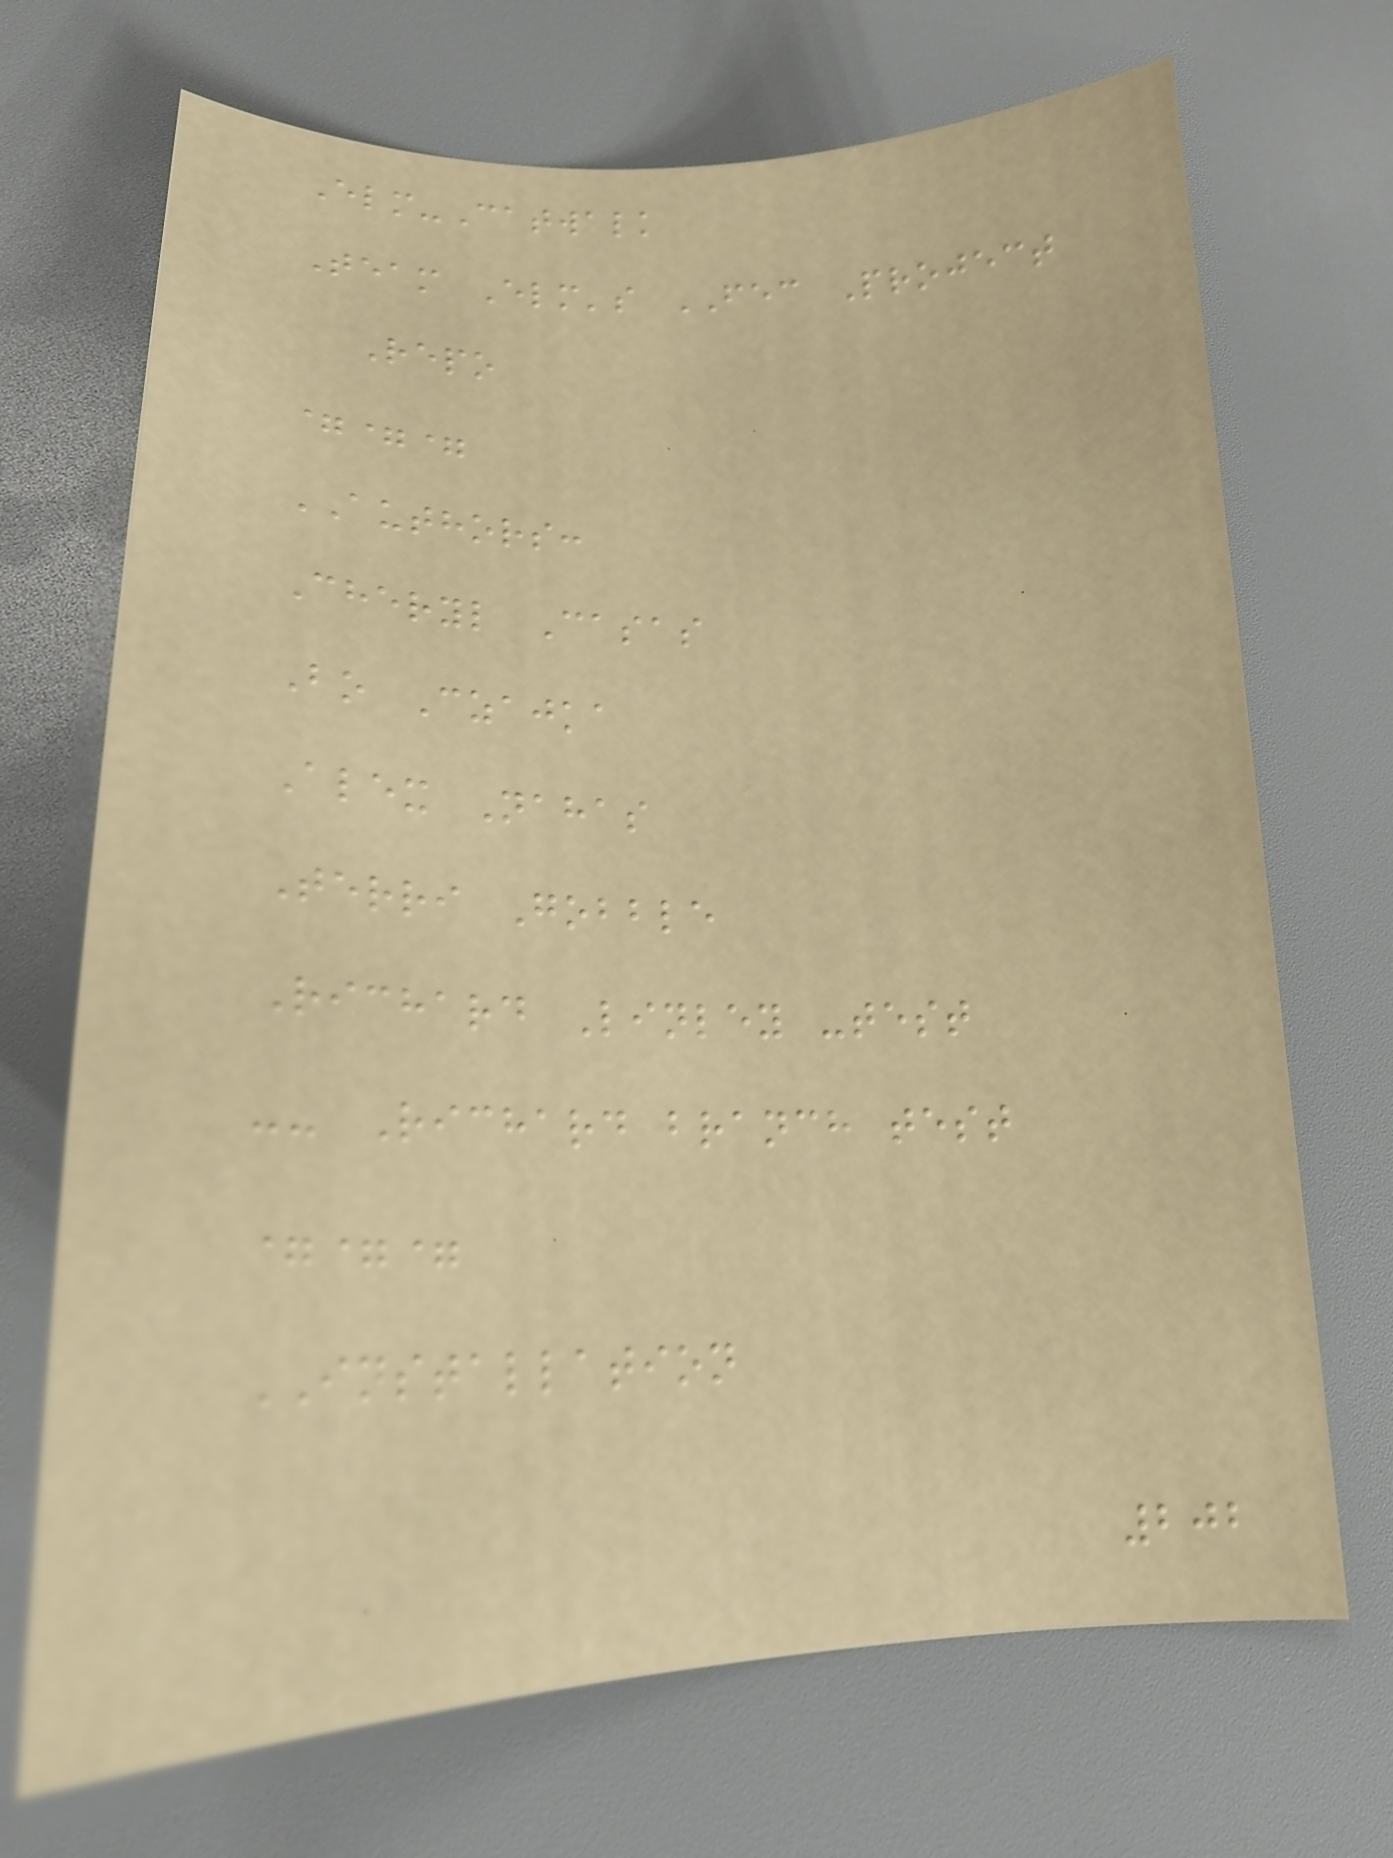Elm-Catwalk
Team Elm's FEC Project
Repo
===
AUTHORS:
Cheryl Casas
Bo Czajka
Alex Nahas
Terri Gobble
Richard Linley -test
-- Richard branch test
===
INSTALLATION
202
